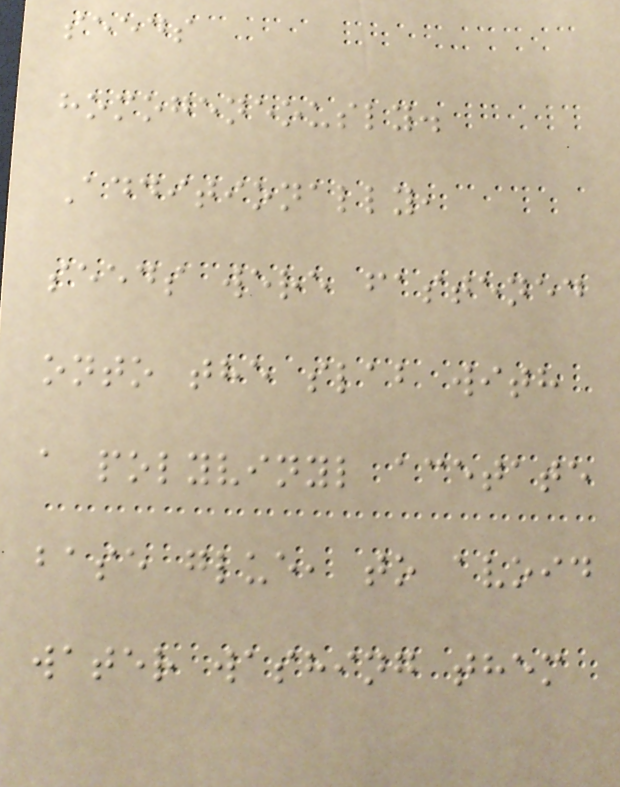seeds
homogeneously.
Additionally,
seeds were fastened
onto the slab with
a polyvinyl acetate
base glue, to avoid
water washing them
